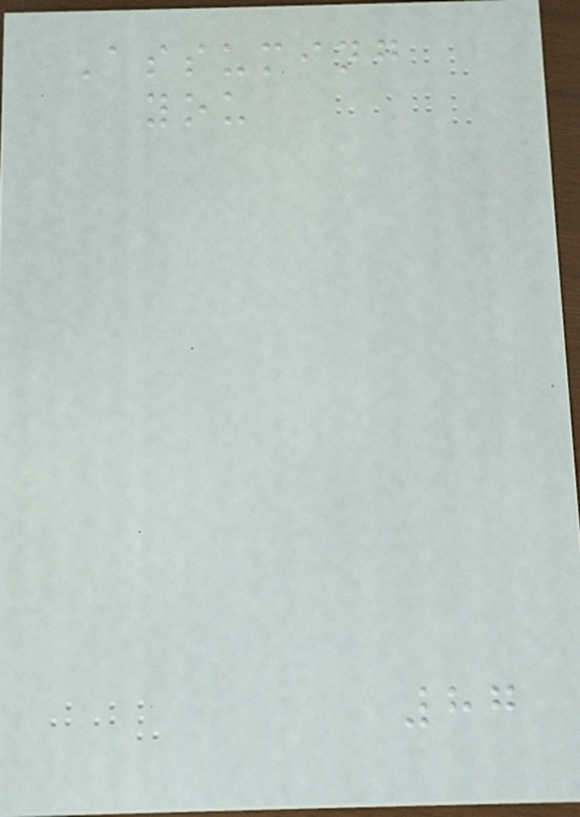Assuming
you
87
